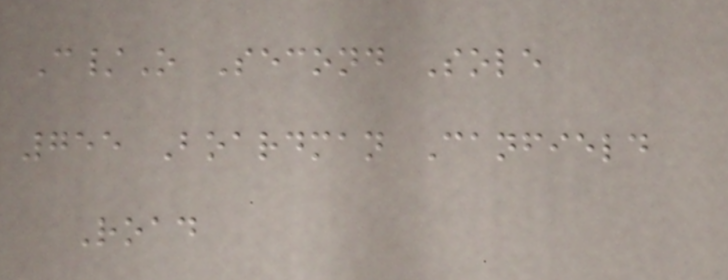C/O Second Sole
755 Boardman Canfield
Road
